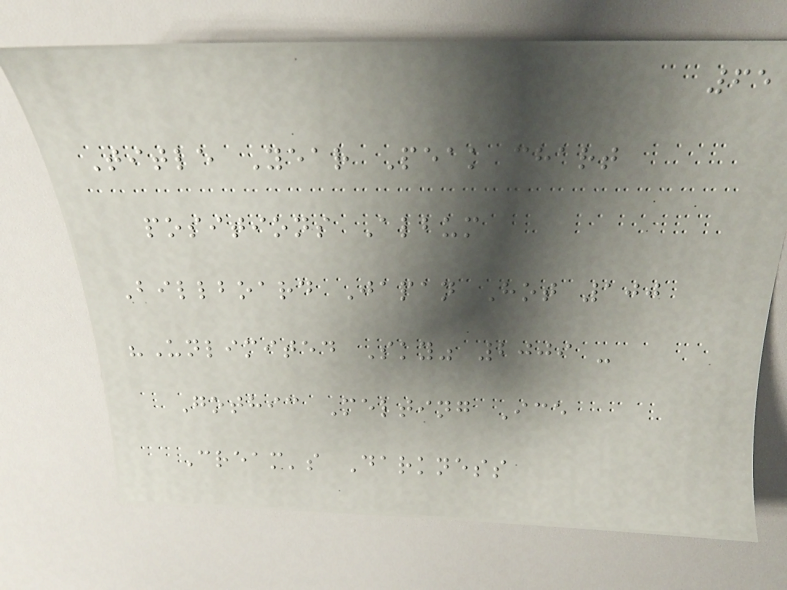65
Title Year Peak chart
positions Album
Billboard Japan Hot 100
"Unlimited Sky" 2009 -
Gothic Melting Ice
Cream's Darkness
